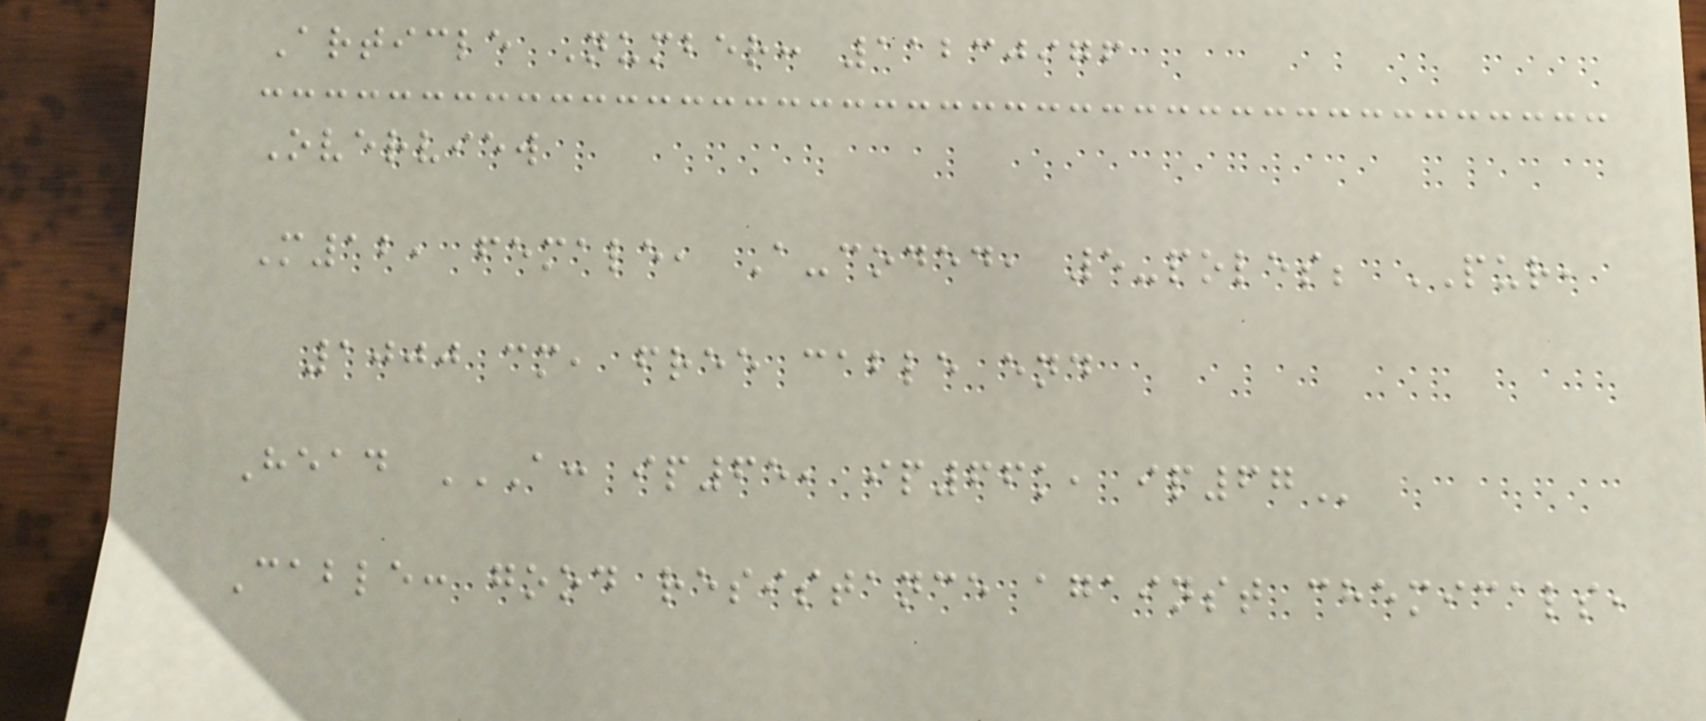Article Number: 11230976
Overview
M12, female, A-coded, 5-poles; PUR,
1000 cm, free cable end
Head A: IP65, IP66K, IP67
Cable: good resistance against chemicals,
